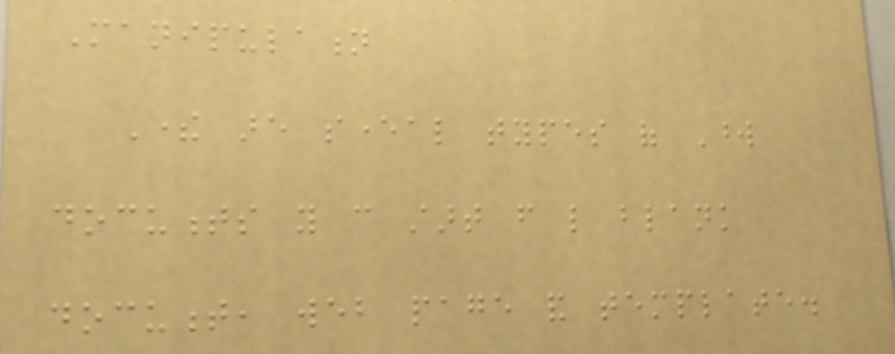Manipulation
There are several types of Word
documents you can start from like blank
document, web page and template.
